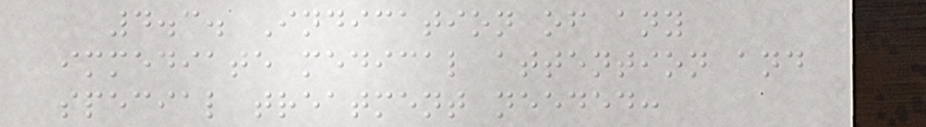4.3. Indication of any
immediate medical attention and
special treatment needed:
